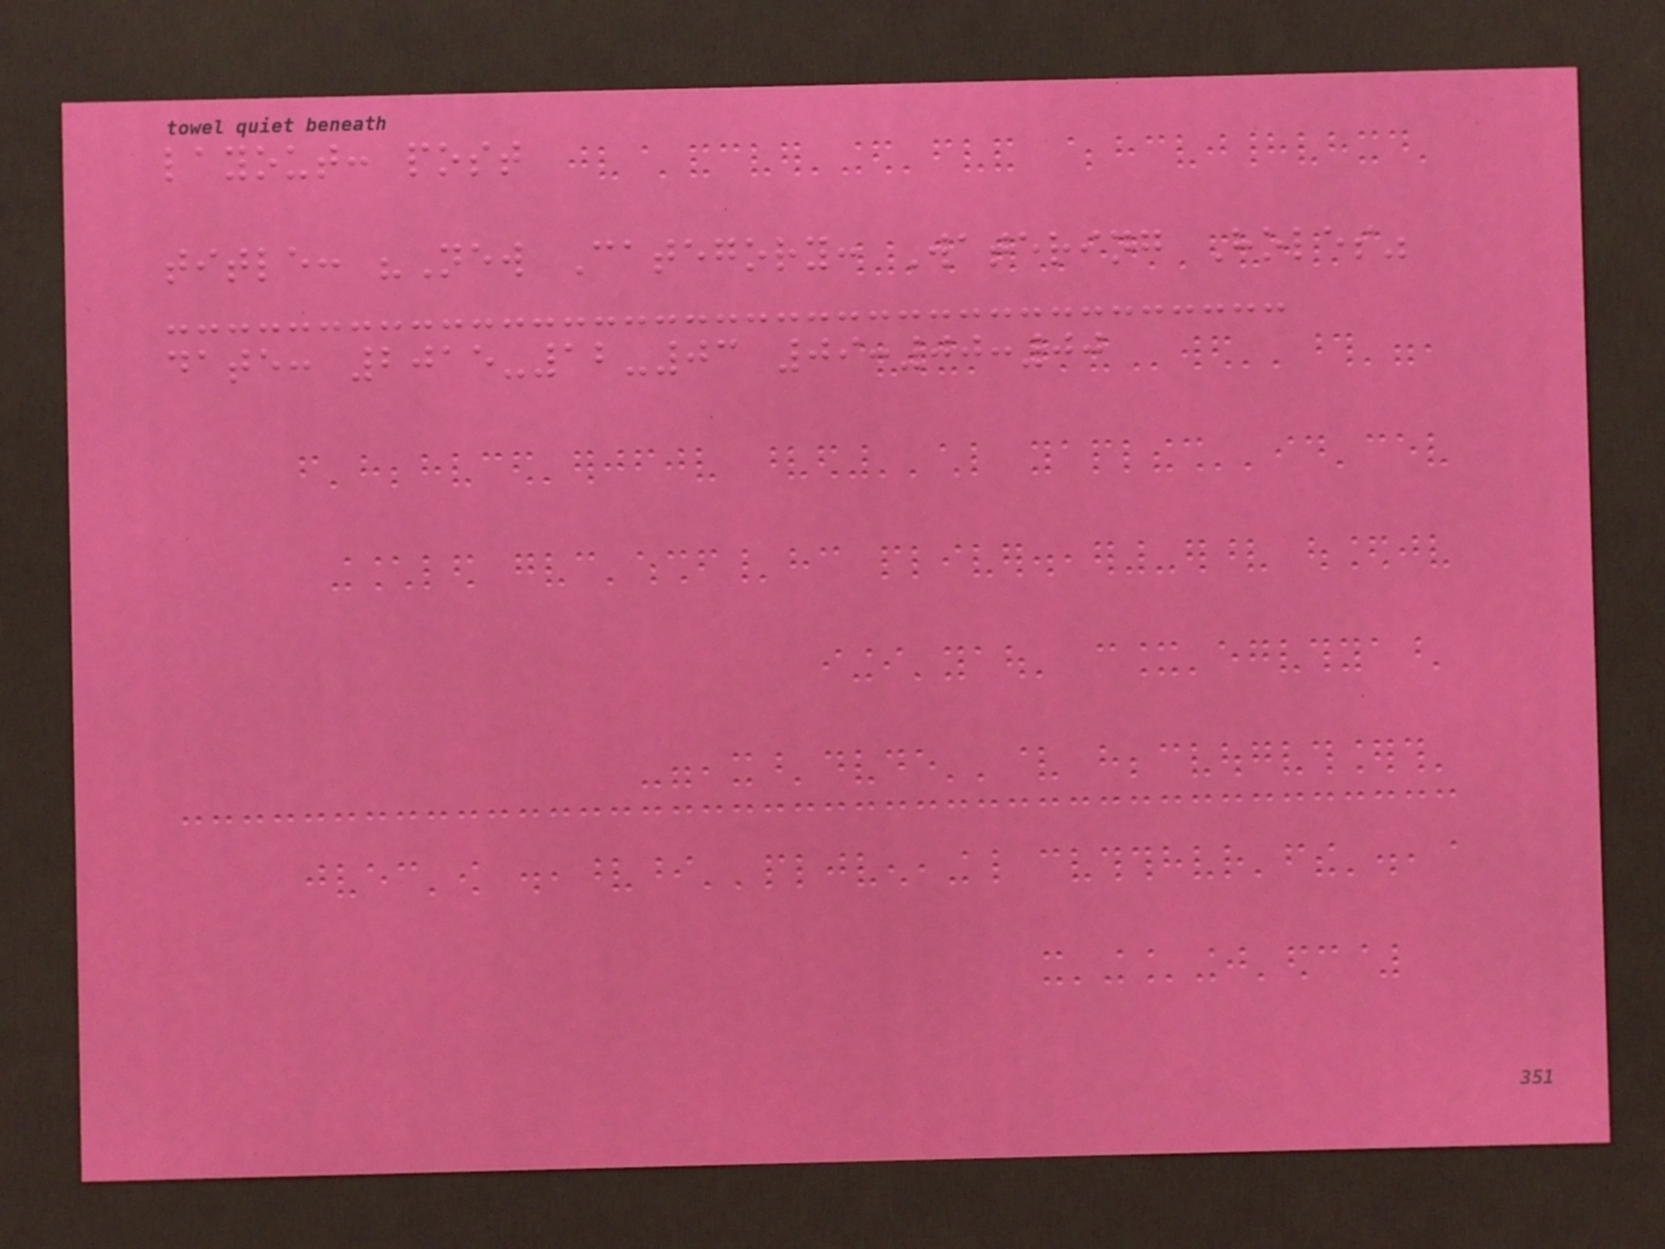layout: post
title: "New Category: Watering Holes"
date: 2015-12-03 09:00:00
